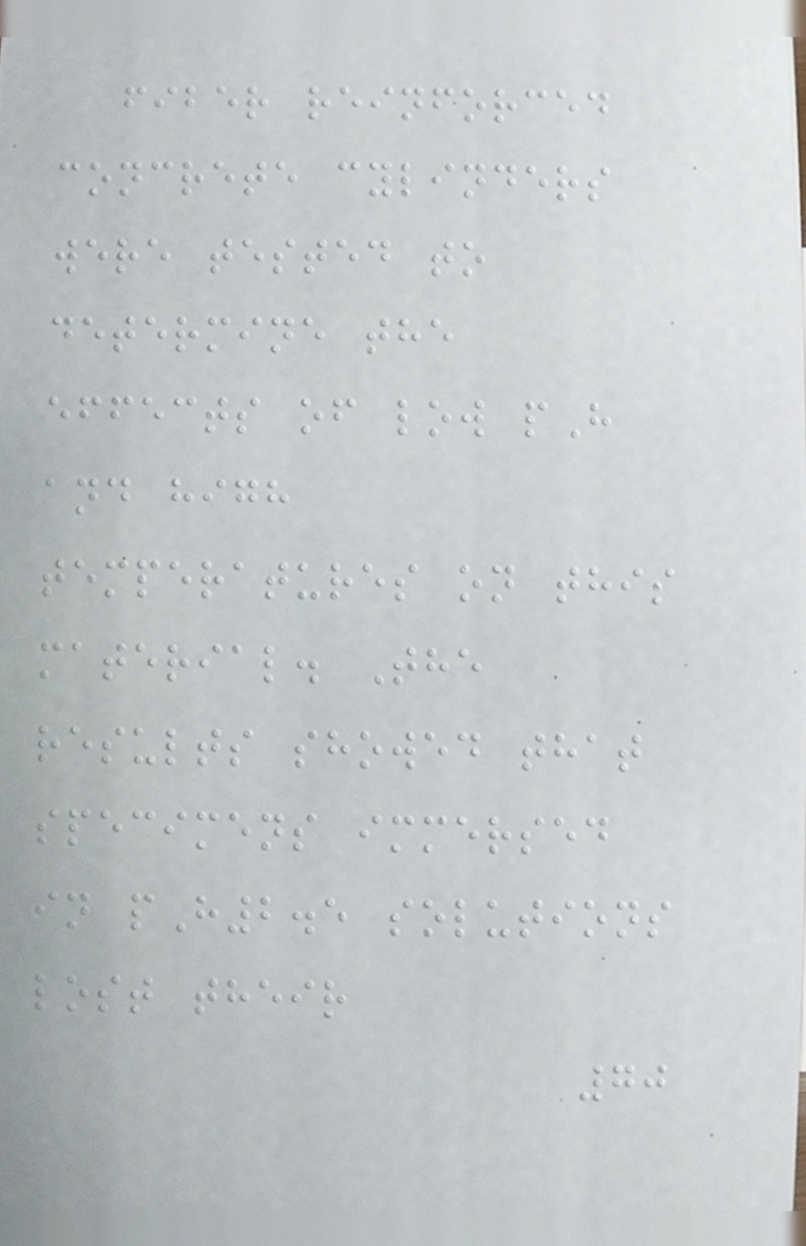fiber reinforced
concrete cylinders
were tested to
determine the
effects of low pH
and high
temperatures on this
material. The
results showed that
specimens immersed
in pH2.5 solutions
lost their
70
